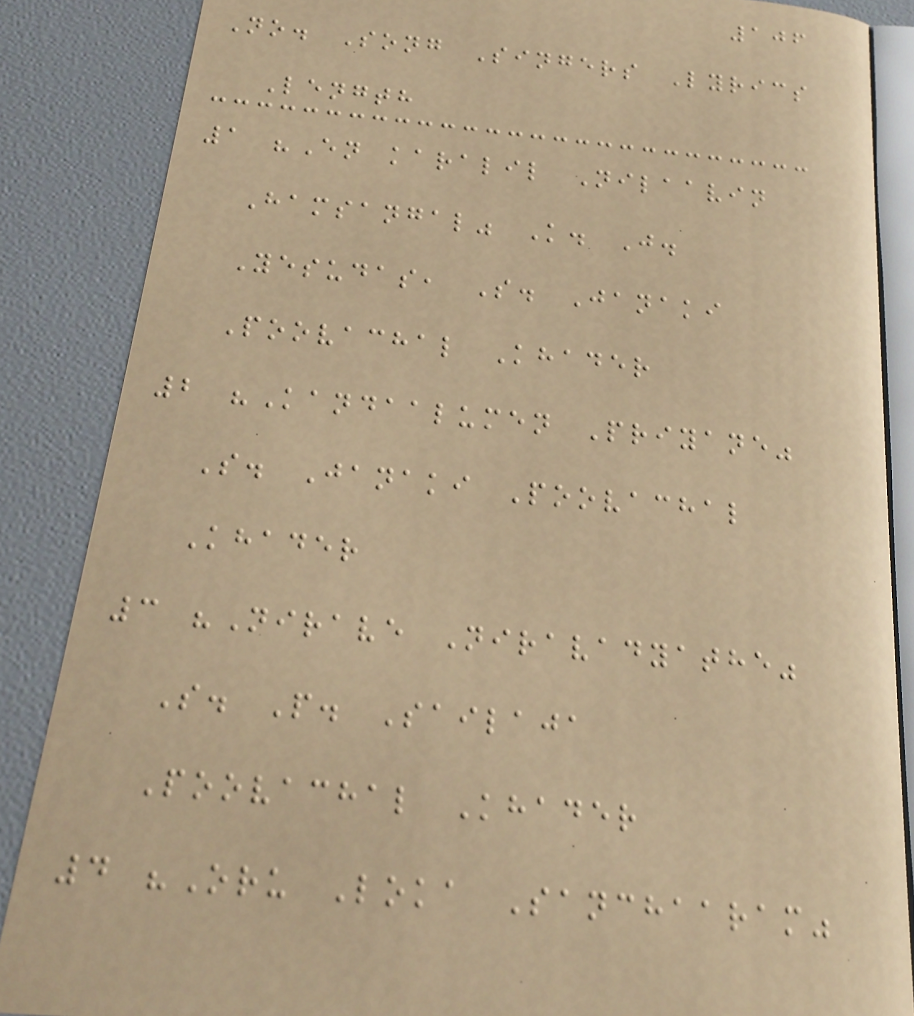106
No. Song Singers Lyrics
Length
1 "En karalil Nilaavin
Hamsangal" K. J.
Yesudas, S. Janaki
Poovachal Khader
2 "Kandaalumen Priyane"
S. Janaki Poovachal
Khader
3 "Nirave Niravadyathe"
S. P. Sailaja
Poovachal Khader
4 "Oru Loka Sanchaaram"
